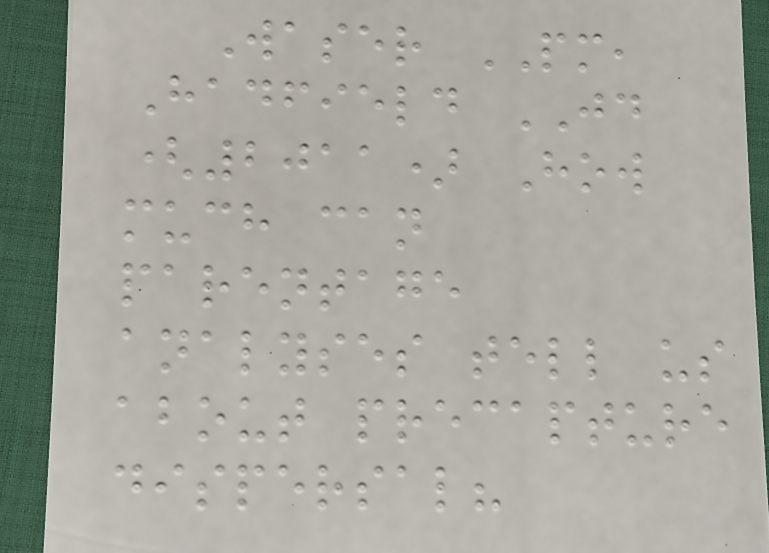Waser PM,
Hadfield JD
(2011) How
much can
parentage
analyses tell us
about precapture
dispersal?
